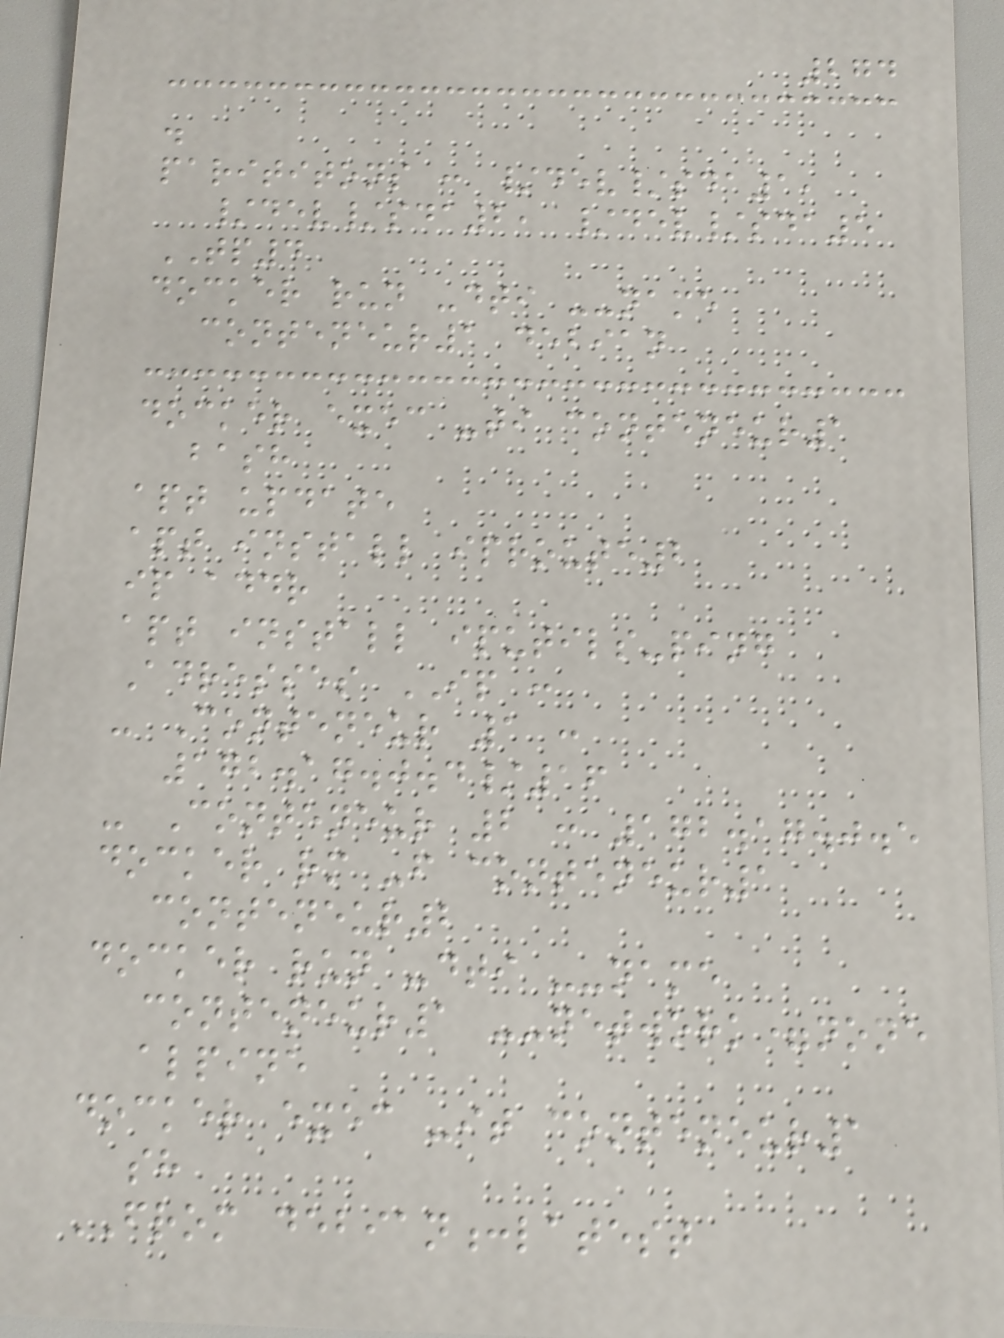274
.
parititons : /dev/sda1,
/dev/sda2, /dev/sda5
TP4
docker run -dti --name
conteneur1 debian
docker exec -ti conteneur1
bash
apt update
apt install iproute2
ip addr
apt install iputils-ping
Adresses IP :
- Conteneur 1 :
172.17.0.4/16
- Conteneur 2 : 172.17.0.5
docker rm -f conteneur1
conteneur2
docker run -dti --name
conteneur1 --network=none
alpine
docker exec -it conteneur1
sh
FROM debian:latest
